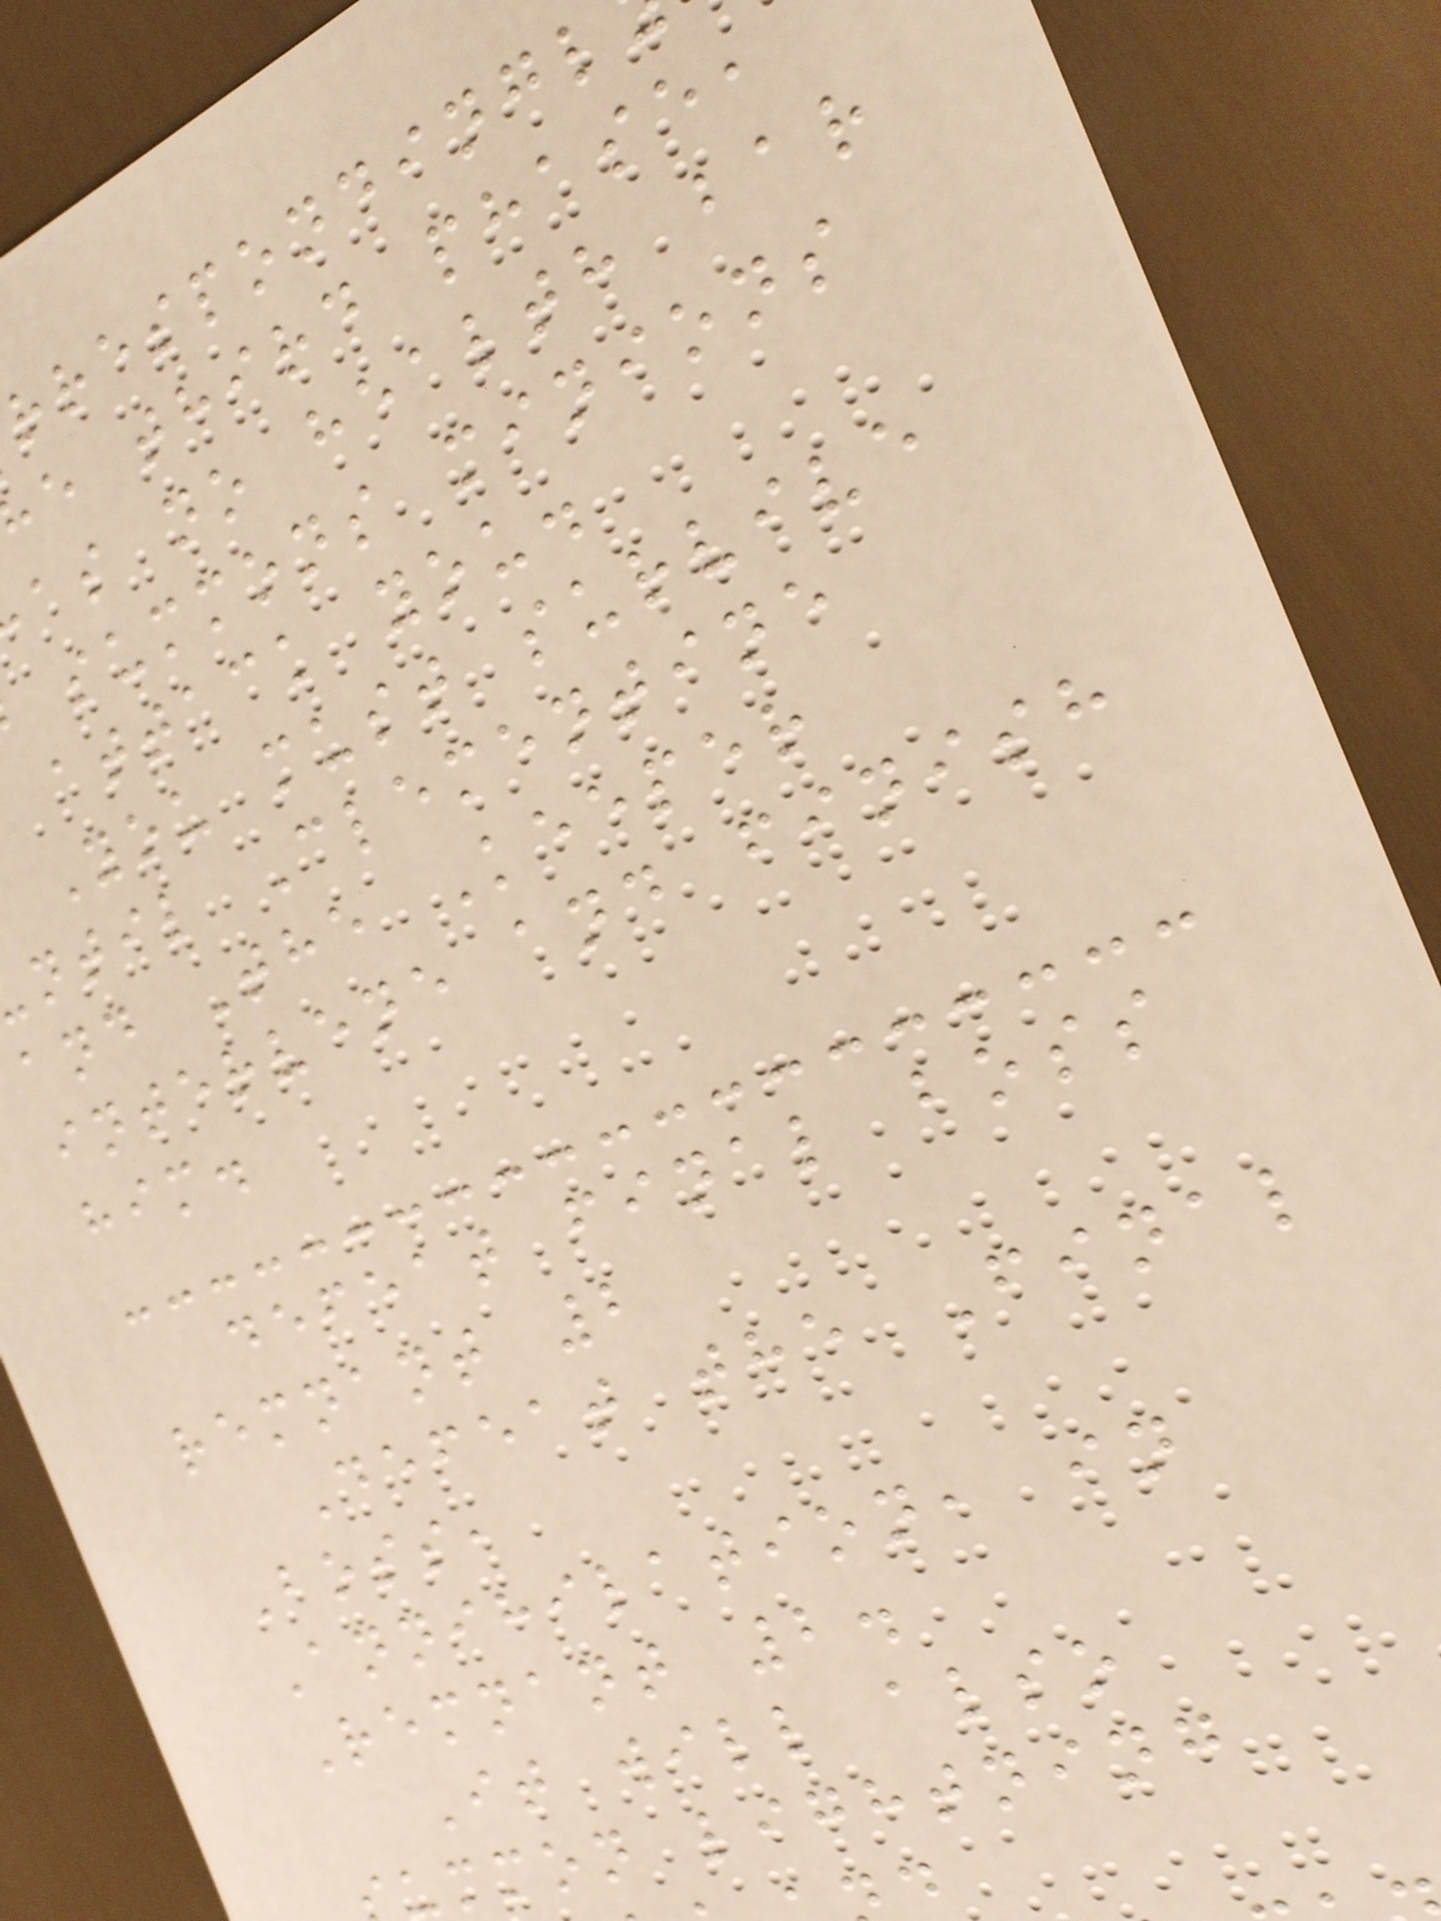e third phase,
as no health bar
summons minions
attack you.
You must survive
ntil Clementine
and The Keeper
intervene and finish
him.
defeat final boss
remnant 2
Defeat the Final
Boss,
Annihilation, in
Remnant 2.
It will also
ummon lightning
